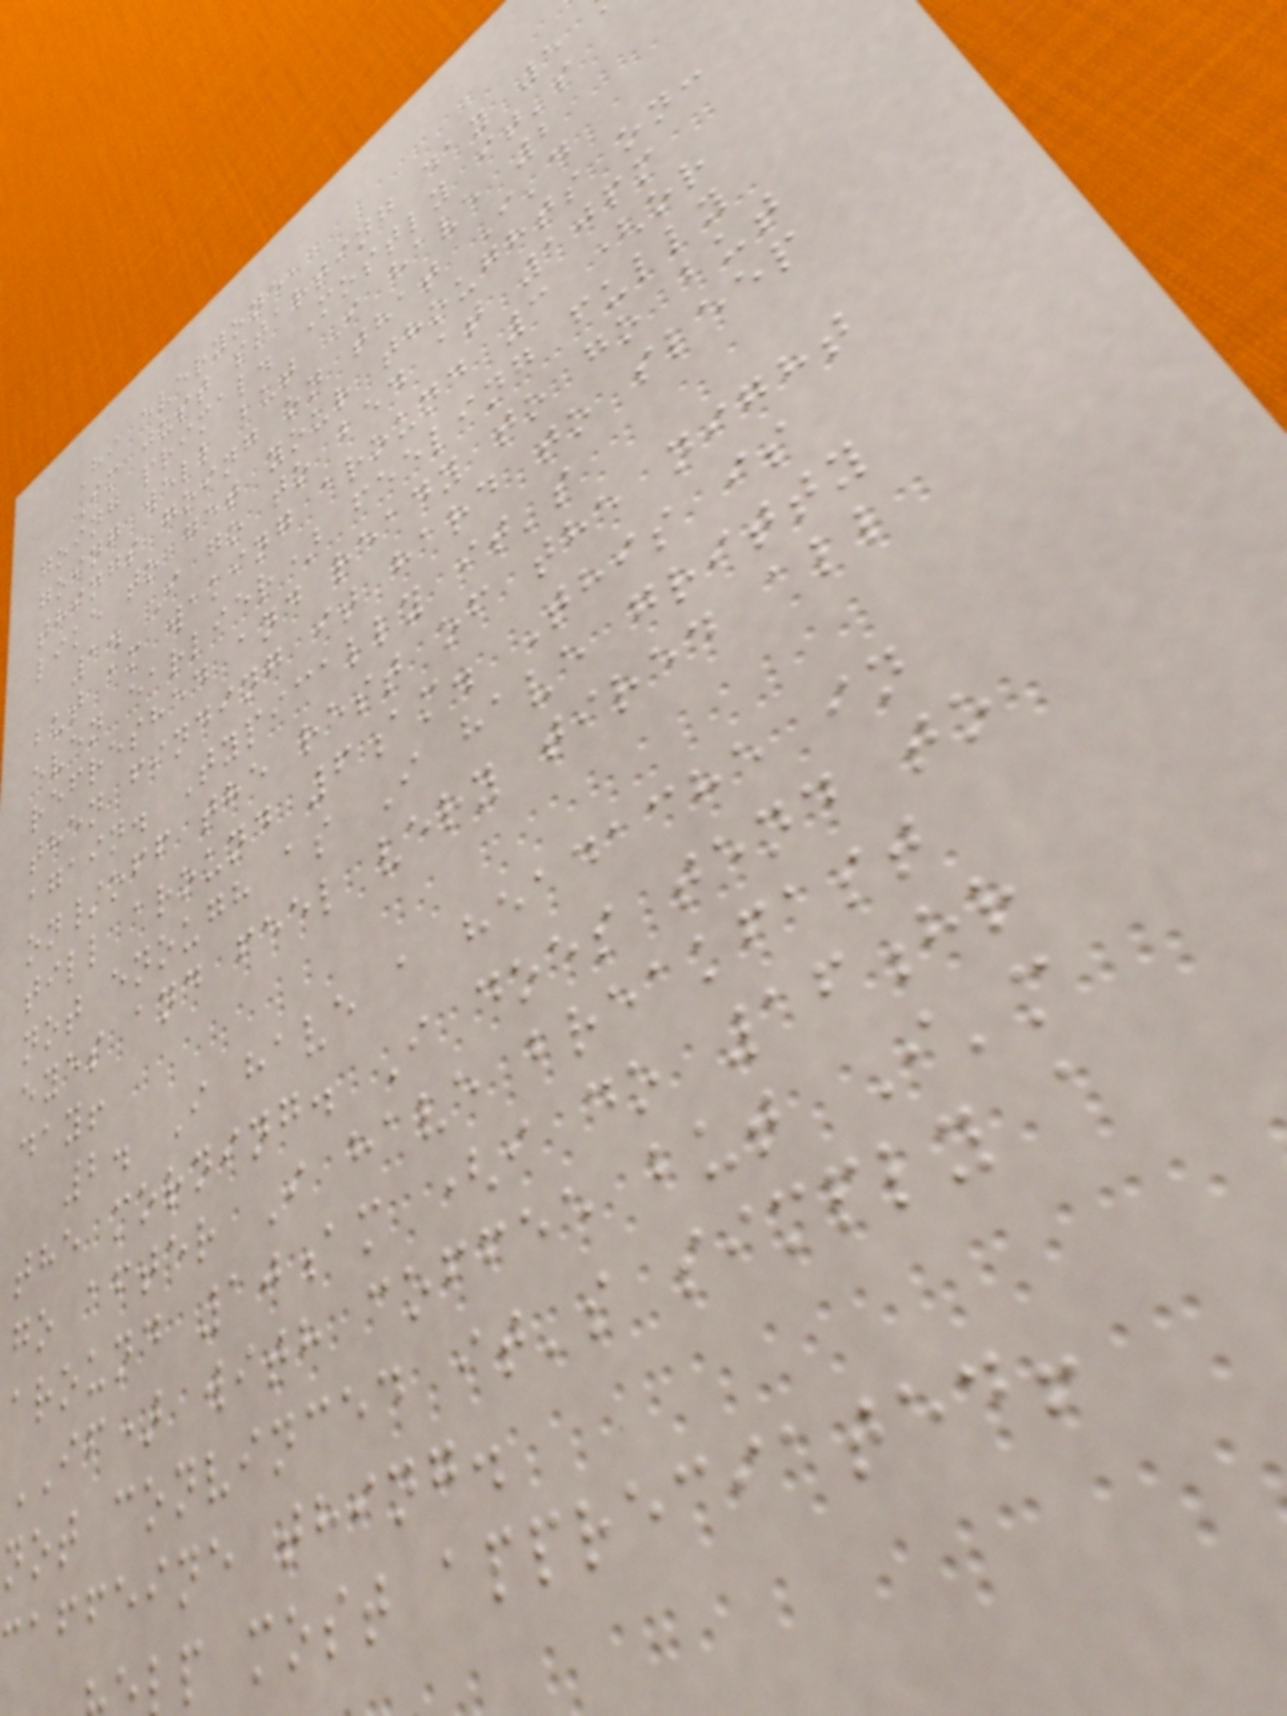Hi everyone,
Im just starting day 5
going primal. Mostly it's
going well but I have 2
things going on that I'd
like to get your thoughts on:
1. I go to bed at 10pm
but am waking around 3 (or
even earlier) feeling fully
refreshed and ready to go but
then finding it hard to sleep
again. Typically it's
on/off the rest of the night
till around 6am. This is
not enough as I have gritty
eyes and feel very tired all
day!
2. I have a headache in
the morning. I does tend to
go after I have breakfast
around 10am (i do 16hr
IF) with coffee but I'm
not convinced it's simply a
caffeine thing.
lp most appreciated!
